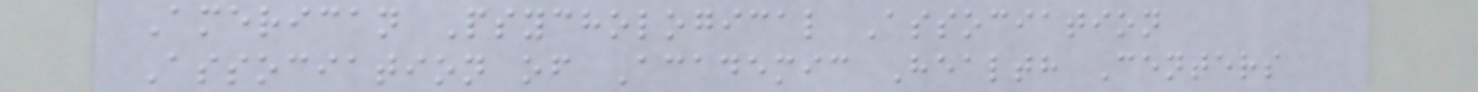American Psychological Association
Association of Academic Health Centers
